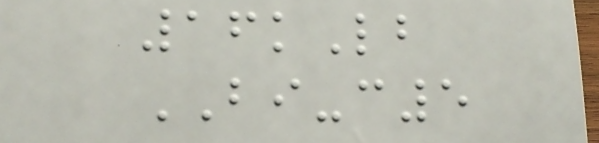16kLb
BI-c5
